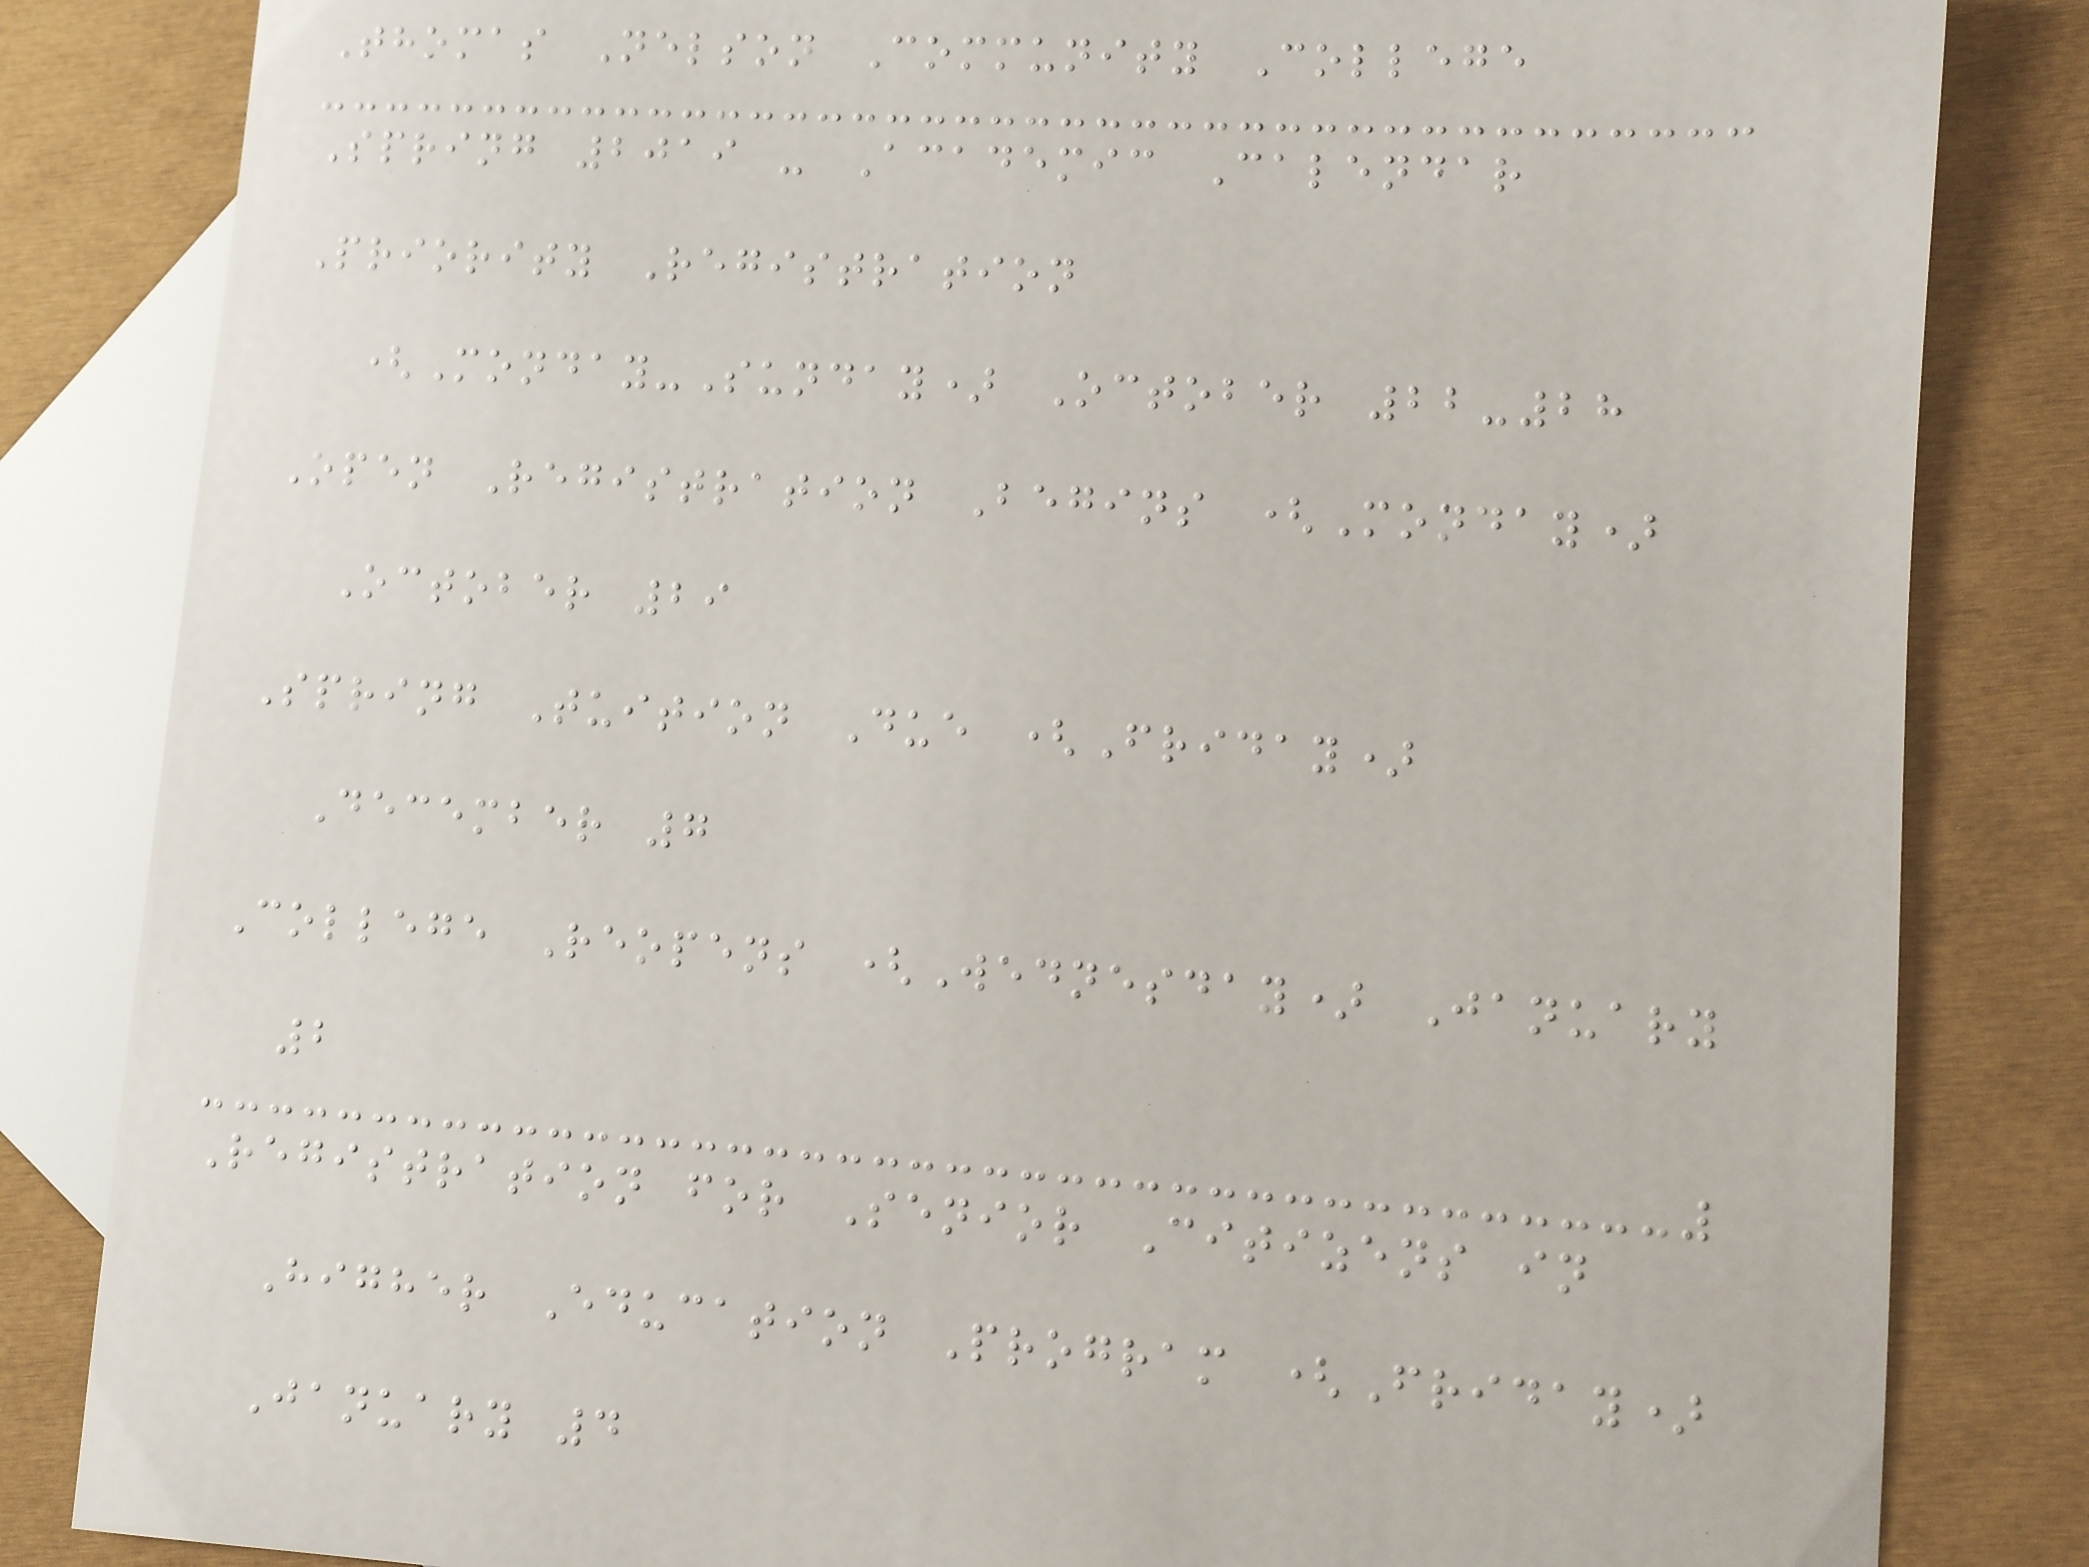Thomas Nelson Community College
Spring 2019 - Academic Calendar
Priority Registration
(Monday-Sunday) October 22-28
Open Registration Begins (Monday)
October 29
Spring Tuition Due (Friday)
December 7
College Reopens (Wednesday) January
2
Registration for Senior Citizens in
Higher Education Program (Friday)
January 4
